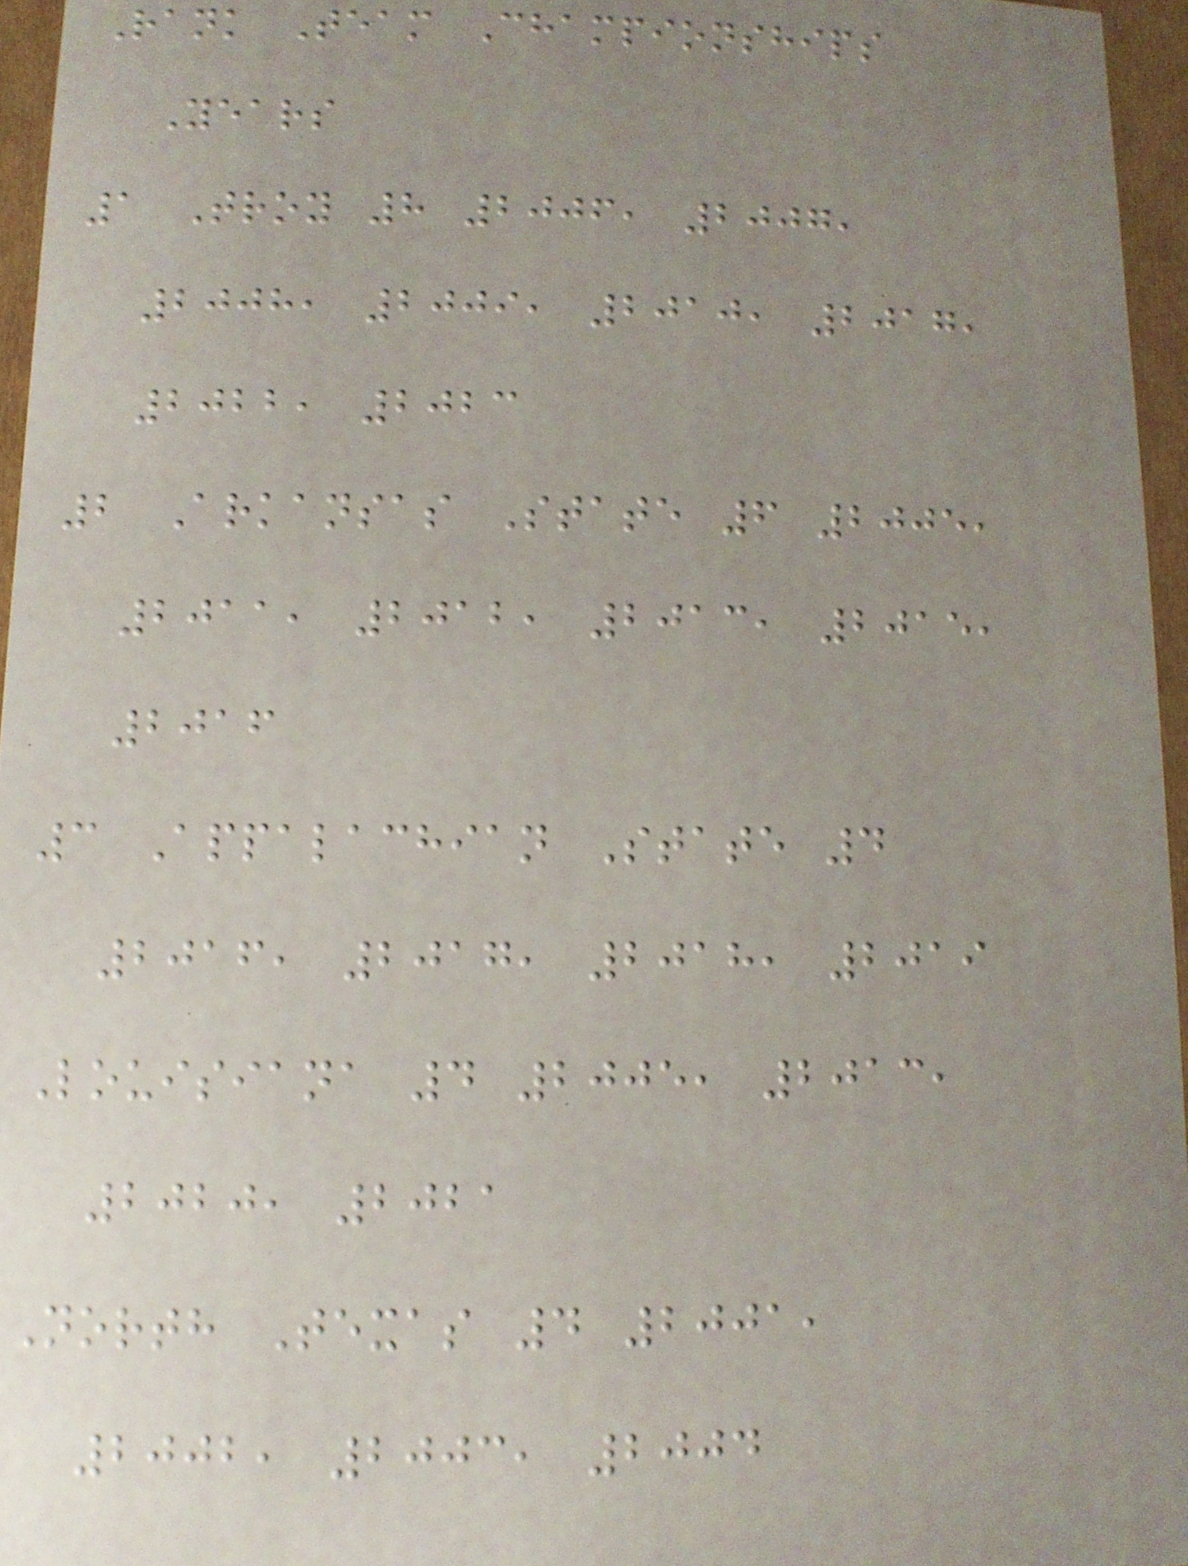Rank Team Championships
Years
1 Troy 8 2006, 2007,
2008, 2009, 2010, 2017,
2022, 2023
2 Arkansas State 6 2005,
2011, 2012, 2013, 2015,
2016
3 Appalachian State 4
2016, 2017, 2018, 2019
Louisiana 4 2005, 2013,
2020, 2021
North Texas 4 2001,
2002, 2003, 2004
